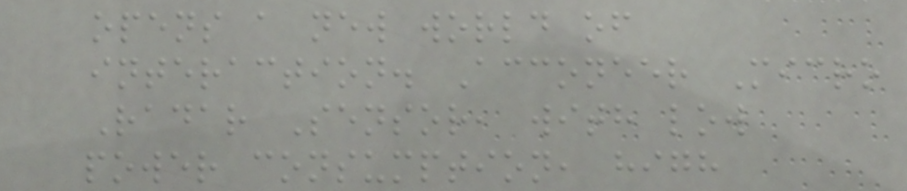opens a new world of
interaction. Acconeer Micro
Radar Sensor, with low
power consumption, high
